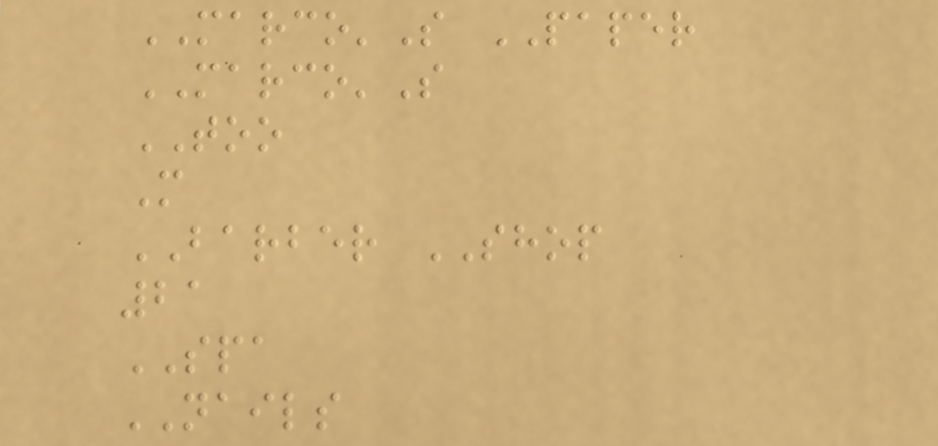MARCO'S PAPER
MARCO'S
TOO
M
BARBER SHOP
21
SPA
NAILS
